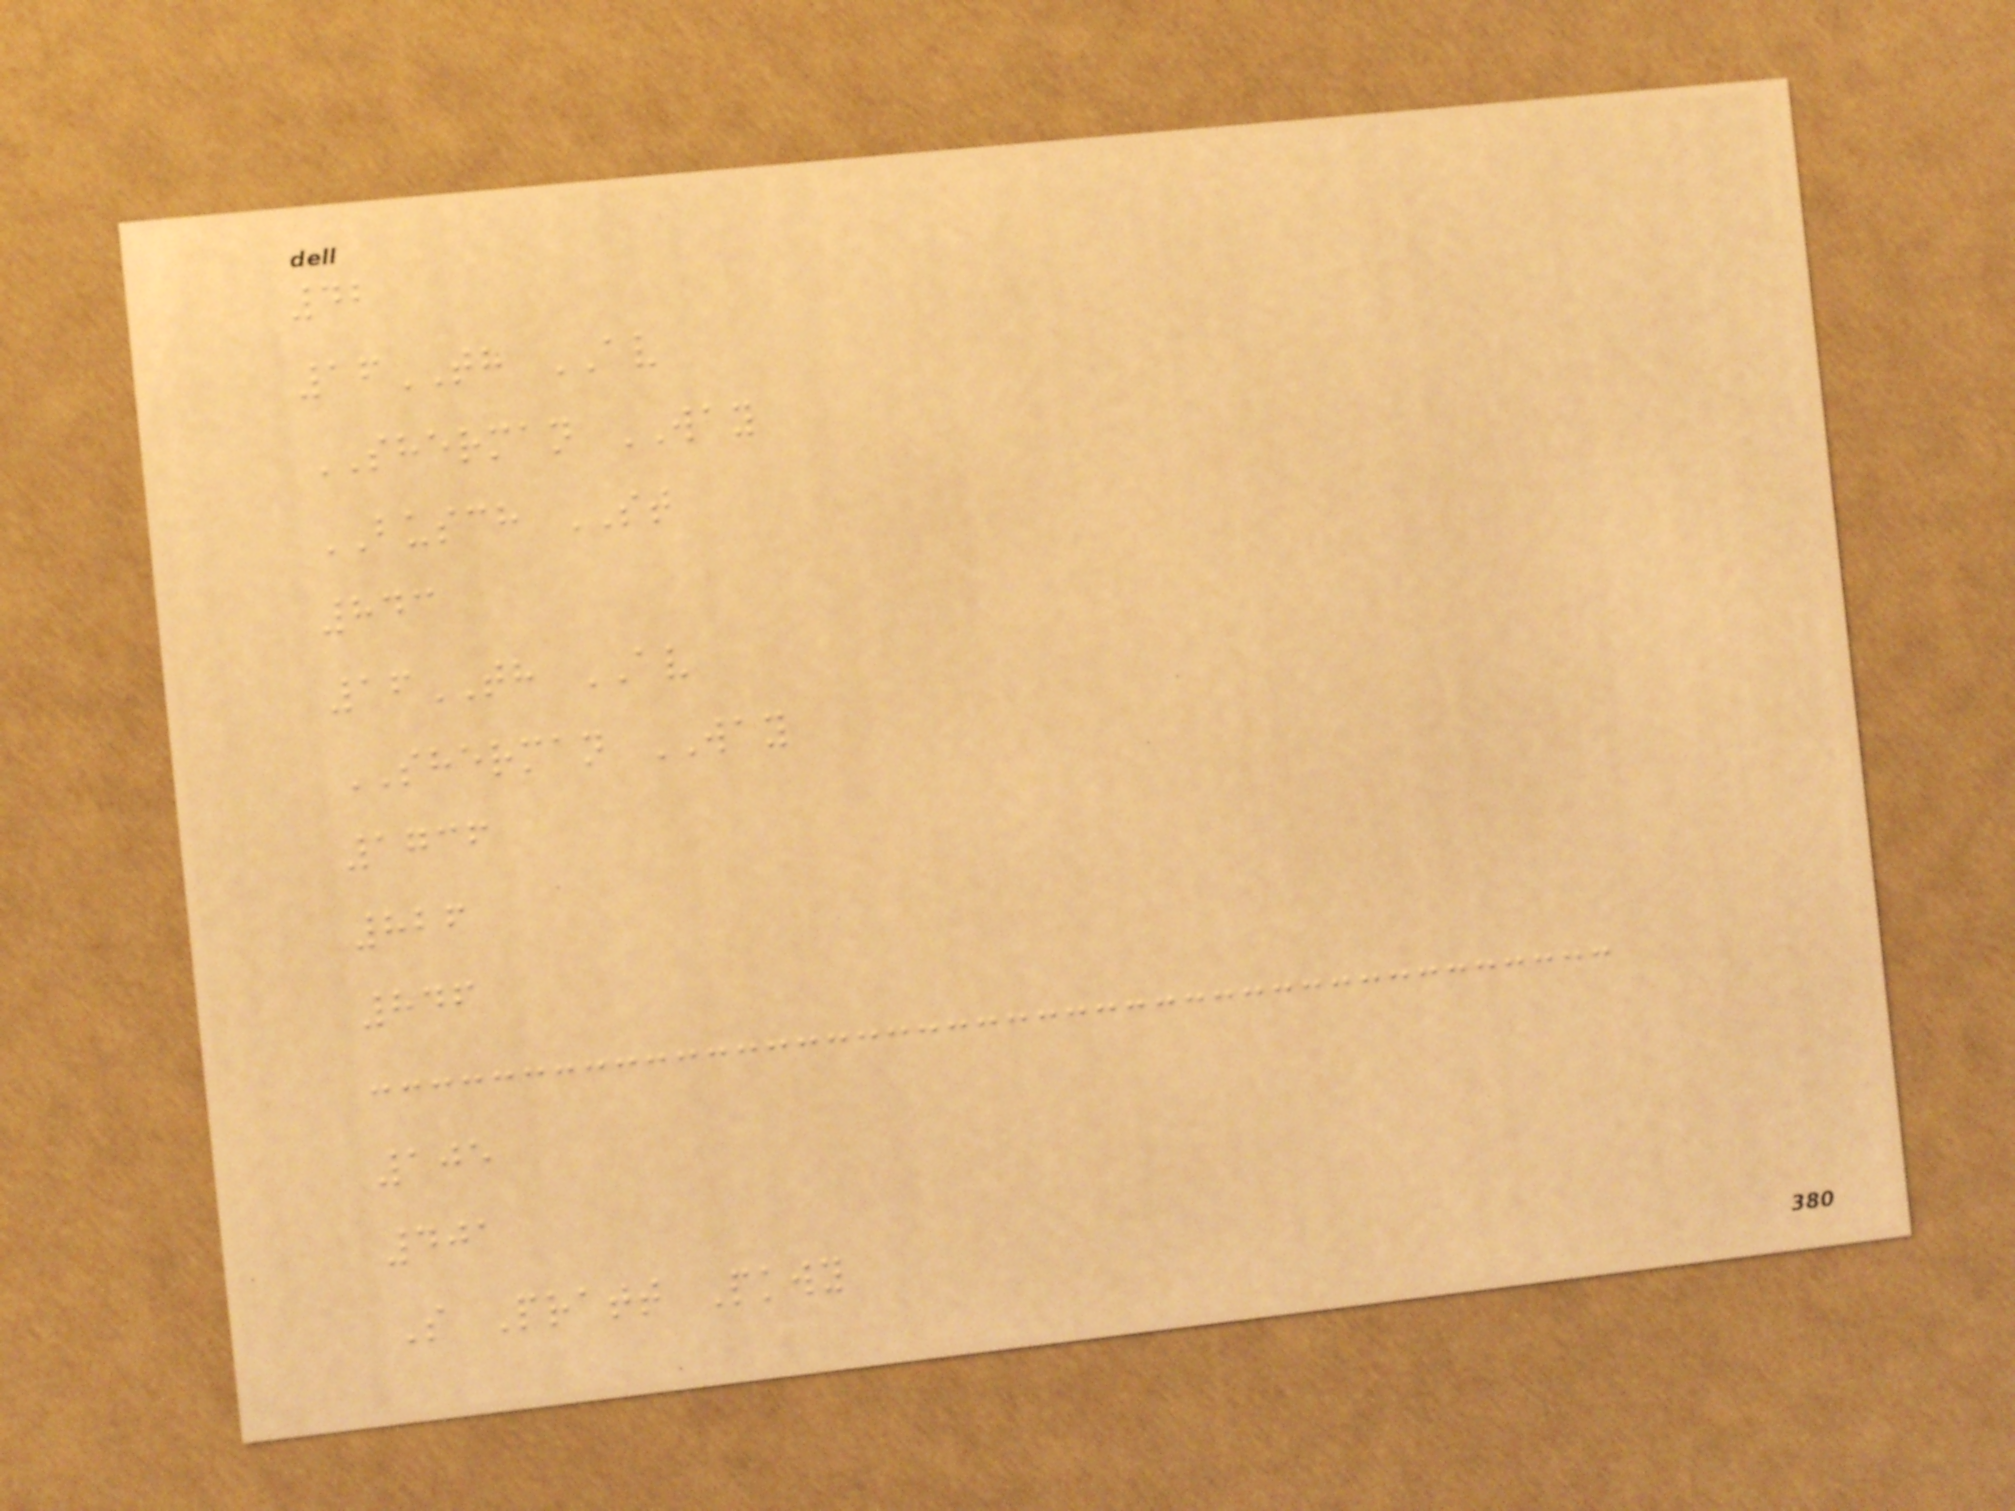42
16TH AV
SHERMAN WAY
BUSCH ST
843
16TH AV
SHERMAN WAY
1736
826
846
105
401
S Pratt Pkwy
